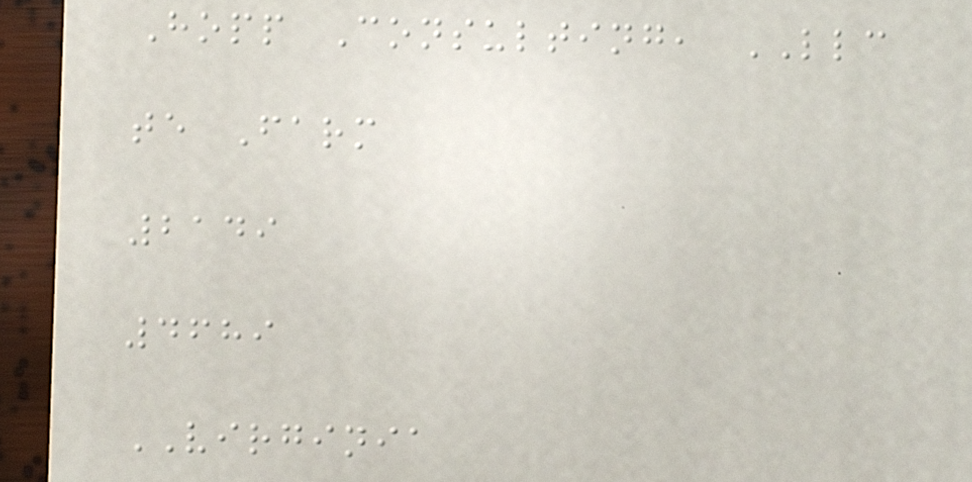Hopp Consulting, LLC
te Farm
2149
4689
VIRGINIA
